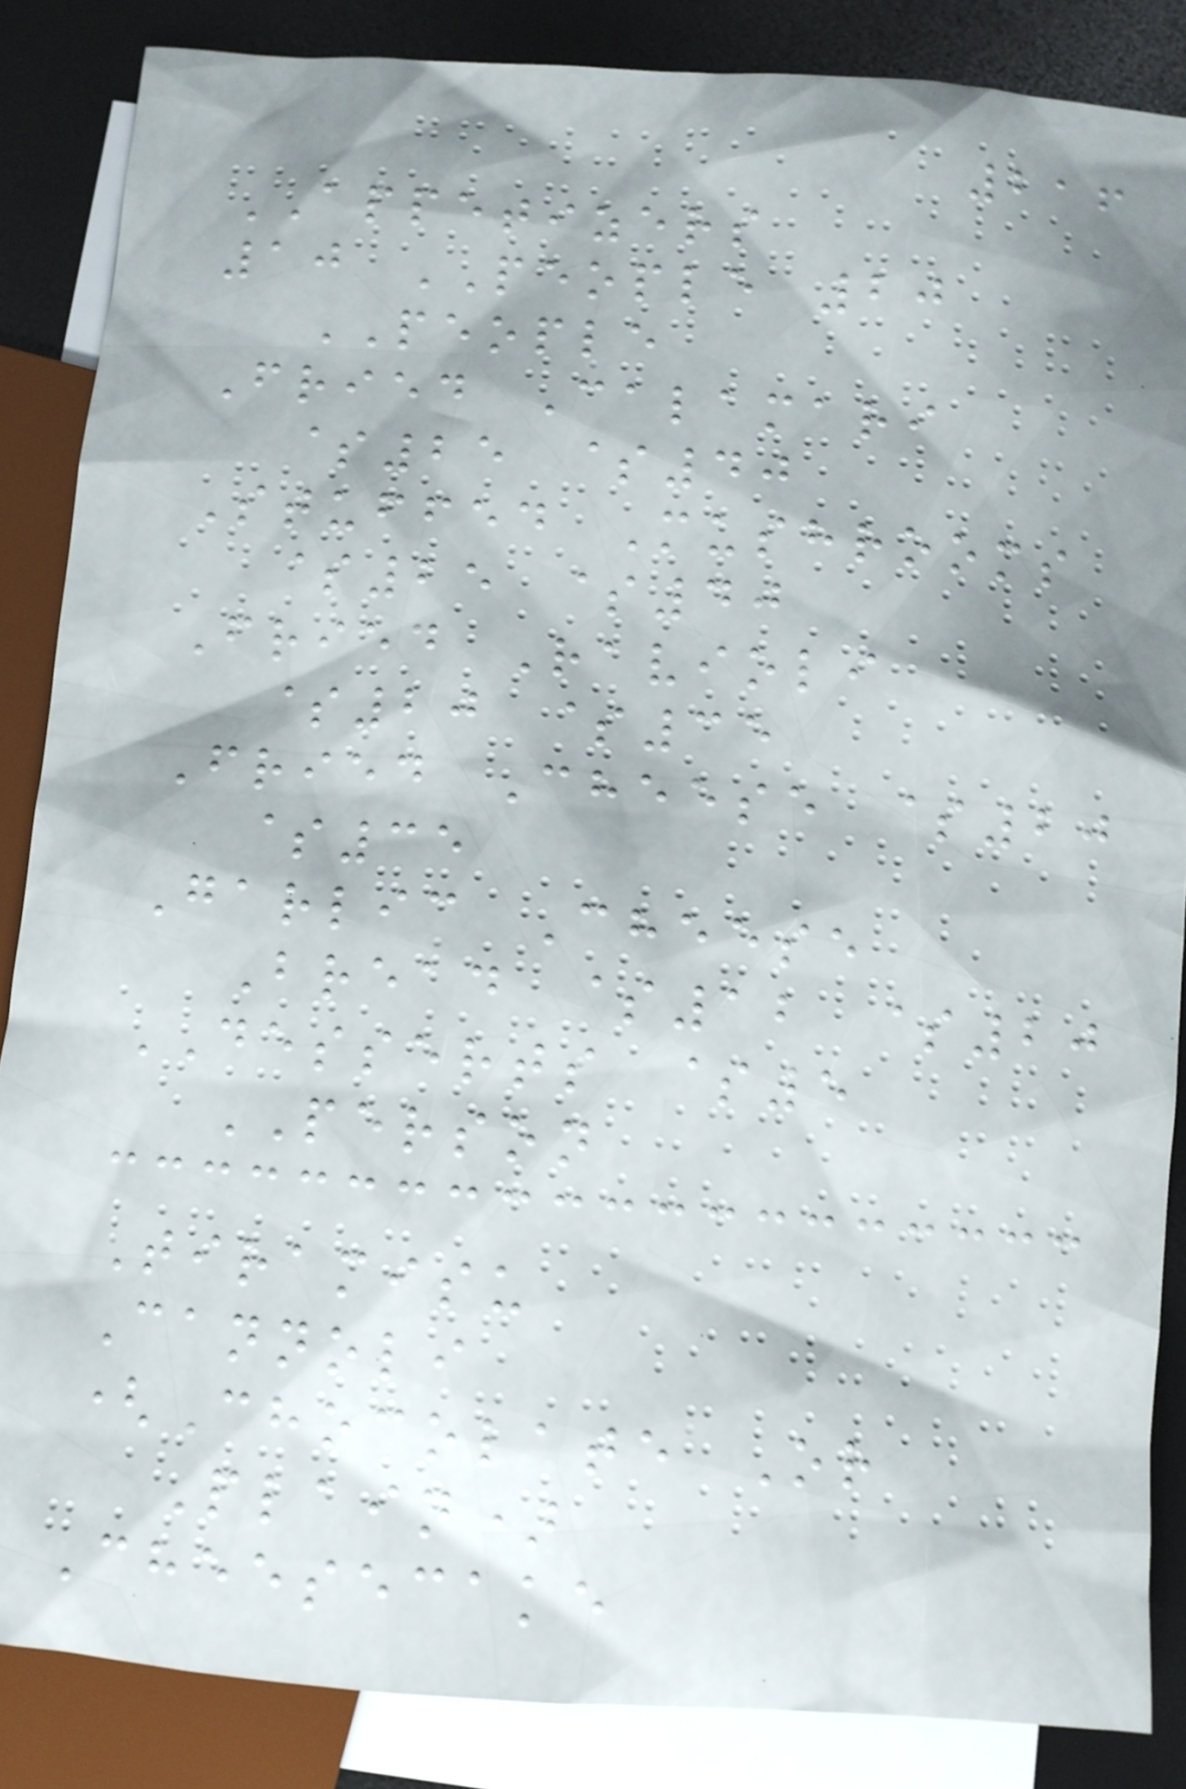216
APPETIZERS
10 PEOPLE 20
PEOPLE
Fried Calamari
$25 $40
Stuffed Mushrooms
$25 $40
Fried Ravioli
$20 $35
Fried Cheese $20
$35
Garlic Cheese
Bread $12 $20
DESSERTS $5
PERSON
Tiramisu
Cannoli
(Chocolate Or
Plain)
Cheesecake
